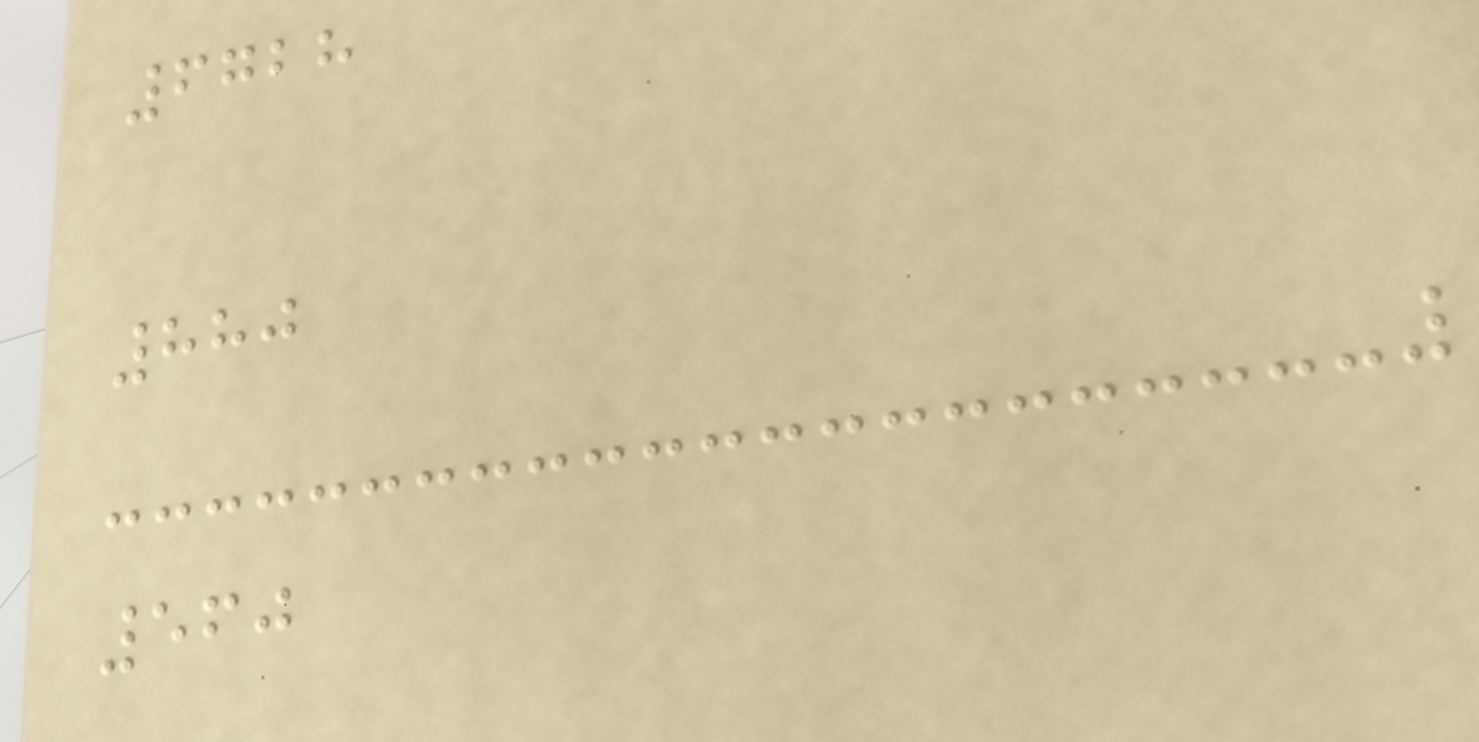6728
880
560
